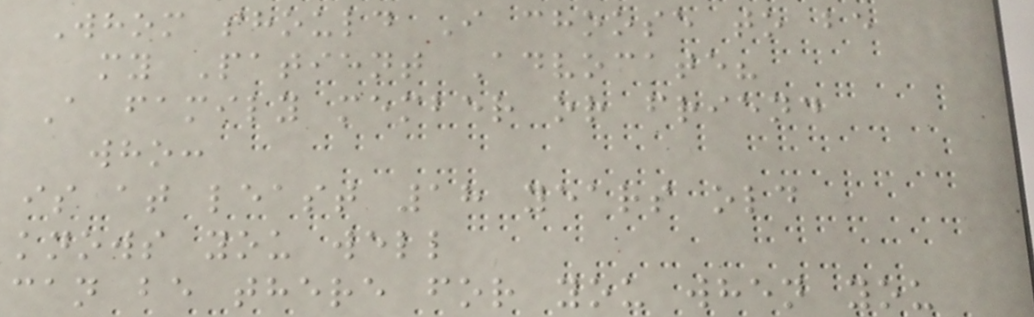Whom should I choose to be
my Patient Advocate?
A family member or friend
who:
is at least 18 years old
knows you well
can be there for you when you
